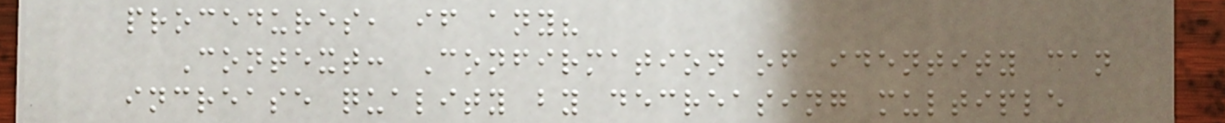procedures, if any?
Context: Confirmation of identity can
increase quality by decreasing multiple
